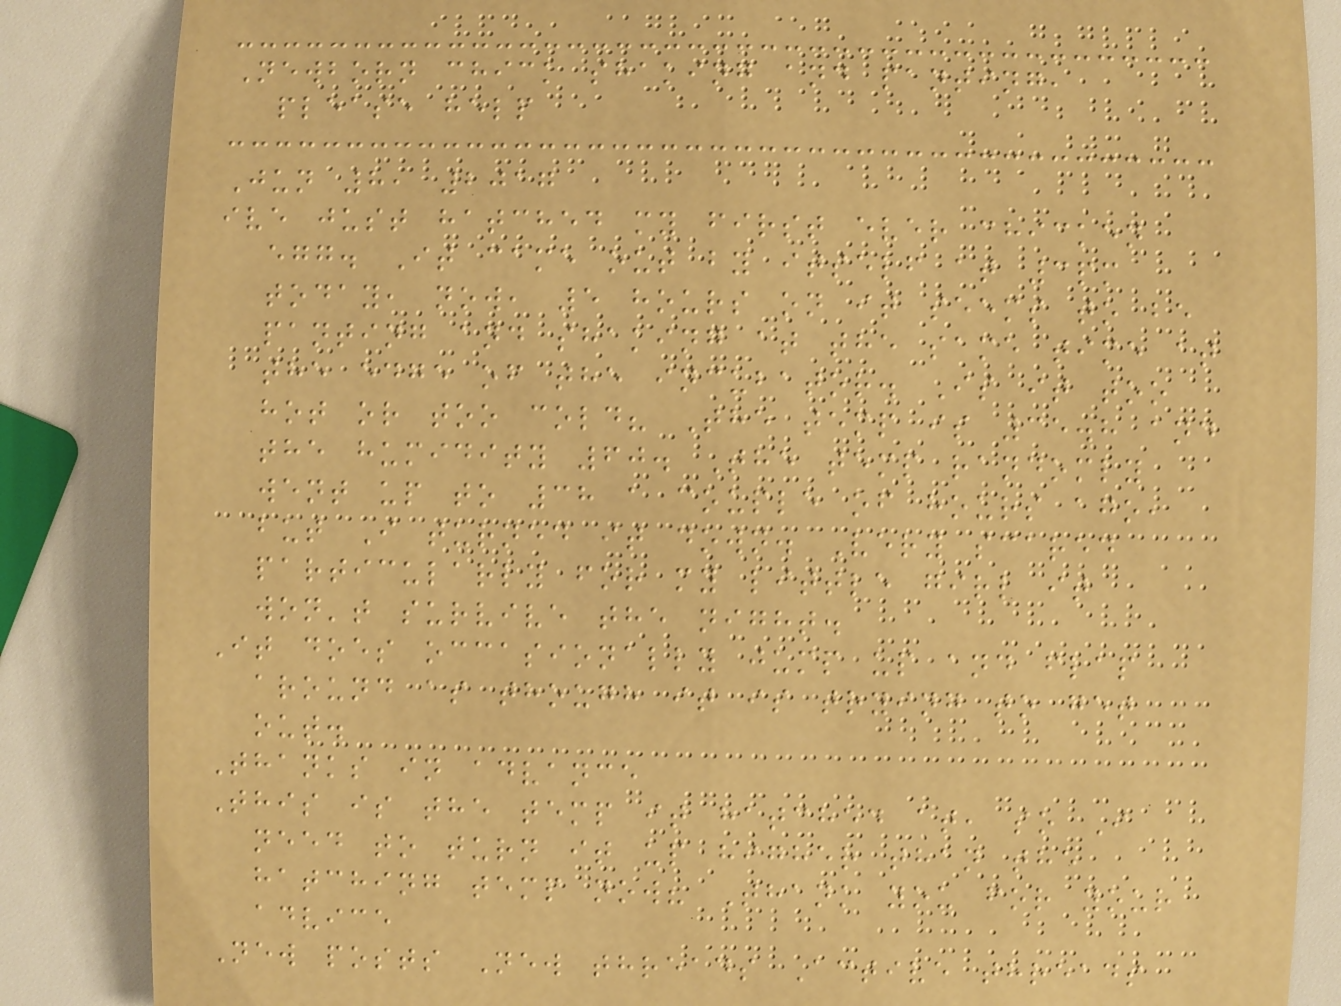Newborn chick shaking and panting,
please help
Jun 8, 2017
ive just hatched my first ever chicken
egg. It came out by itself at 3pm
today, now, 5 hours on it seems to be
panting and shaking at the same time at
the edge of the incubator. Is it too
hot or too cold? The temp is 35.8 and
the humidity 60. The temp randomly
went up to 38 a couple of hours ago,
but I turned it down. Very scared
particularly for my little girl it
won't survive the night.
It does occasionally jump up and flap
around as though it is trying to get
out.
Thanks in advance
This is the temp it hatched at, so I
need to turn it up higher than the
hatching temp now? Thank you for your
advice
New posts New threads Active threads
